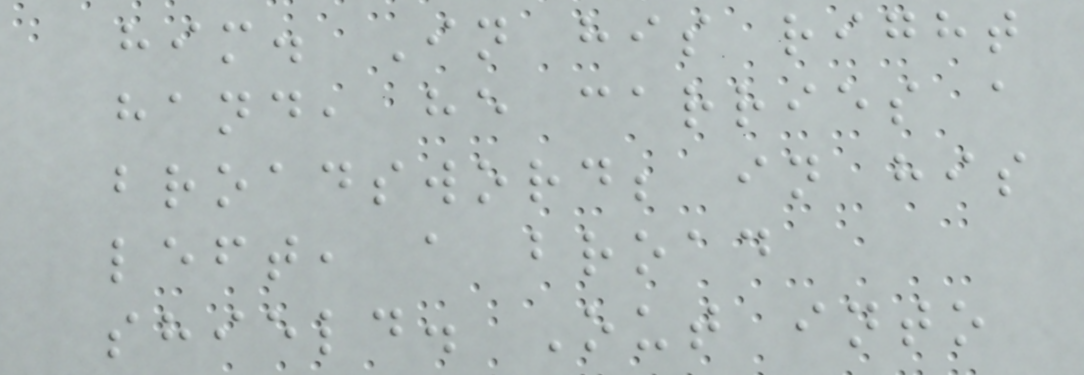him. In his right
hand, he carries a
broadsword; in his
left, a broad
shield. Out into
